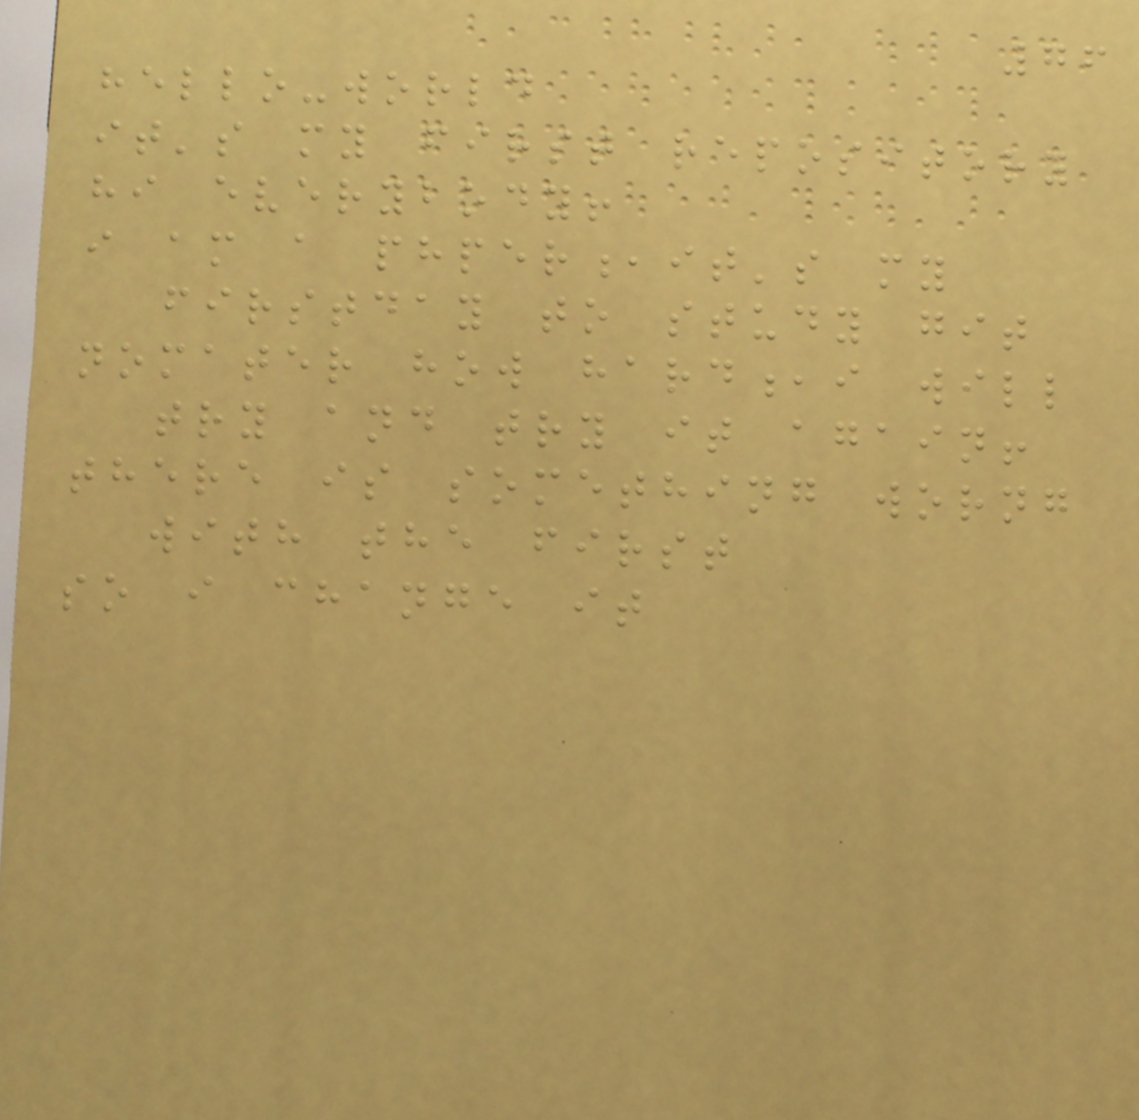76
hello-world
it's my first repository
hi everybody!
i am a phper,it's my
firstday to study git
nomater how hard,i will
try and try it again!
there is something worng
with the first
so i change it
